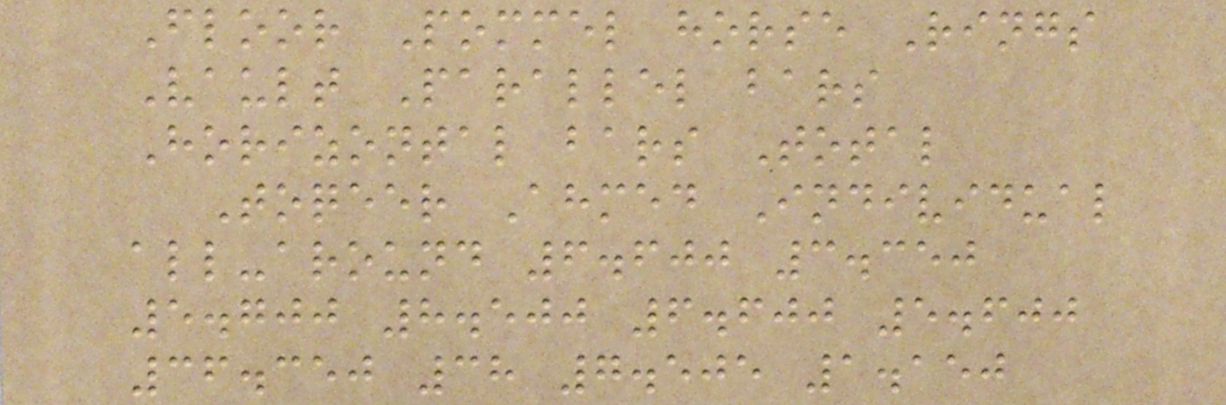Floor Pommel horse Rings
Vault Parallel bars
Horizontal bars Total
Toqeer Ahmed Individual
all-around 6.600 3.350
5.700 8.500 6.600 5.600
36.350 38 7.505 1.150
